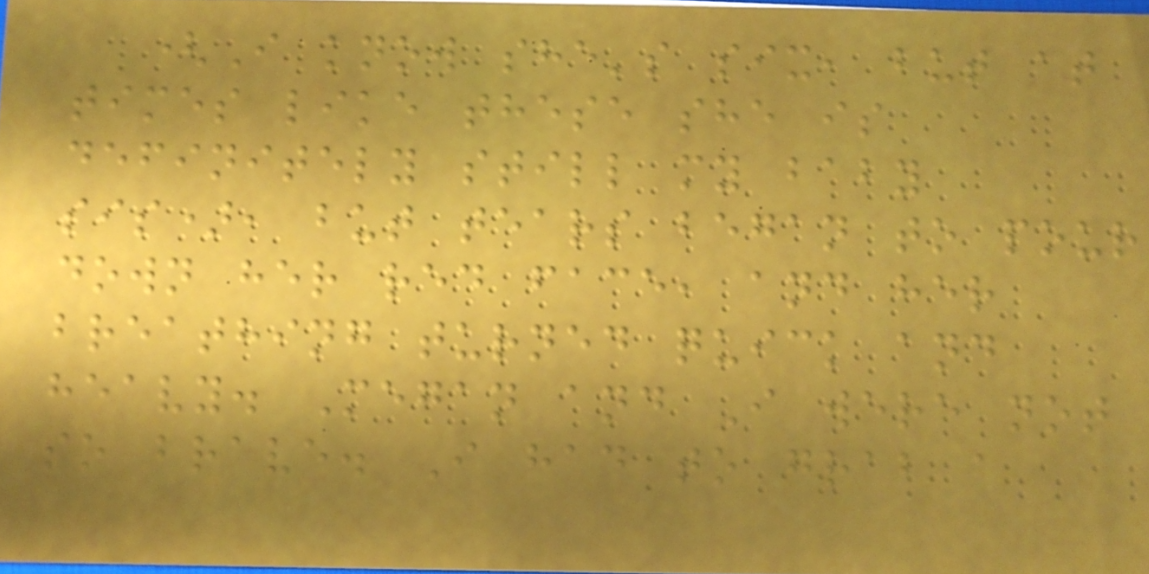(I know she's six, but at
times like these she is
definitely still my baby
sis), but tears began to pour
down her red face, and her
breathing turned quick and
heavy. Megan and I were not
so brave. I had to grab a
